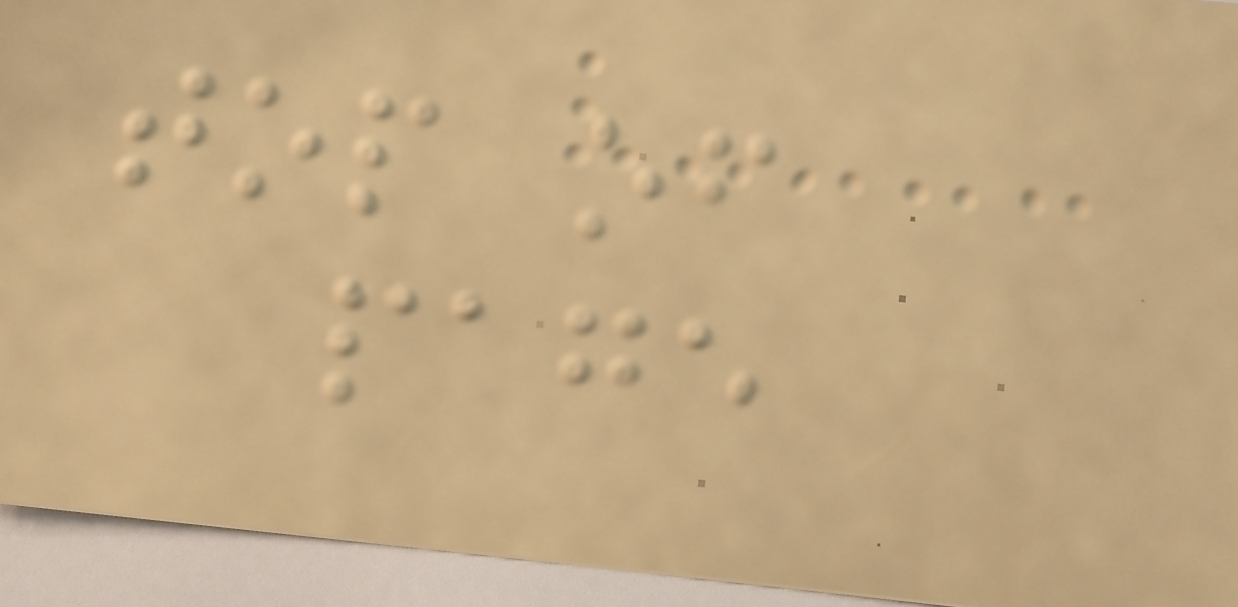top of
page
